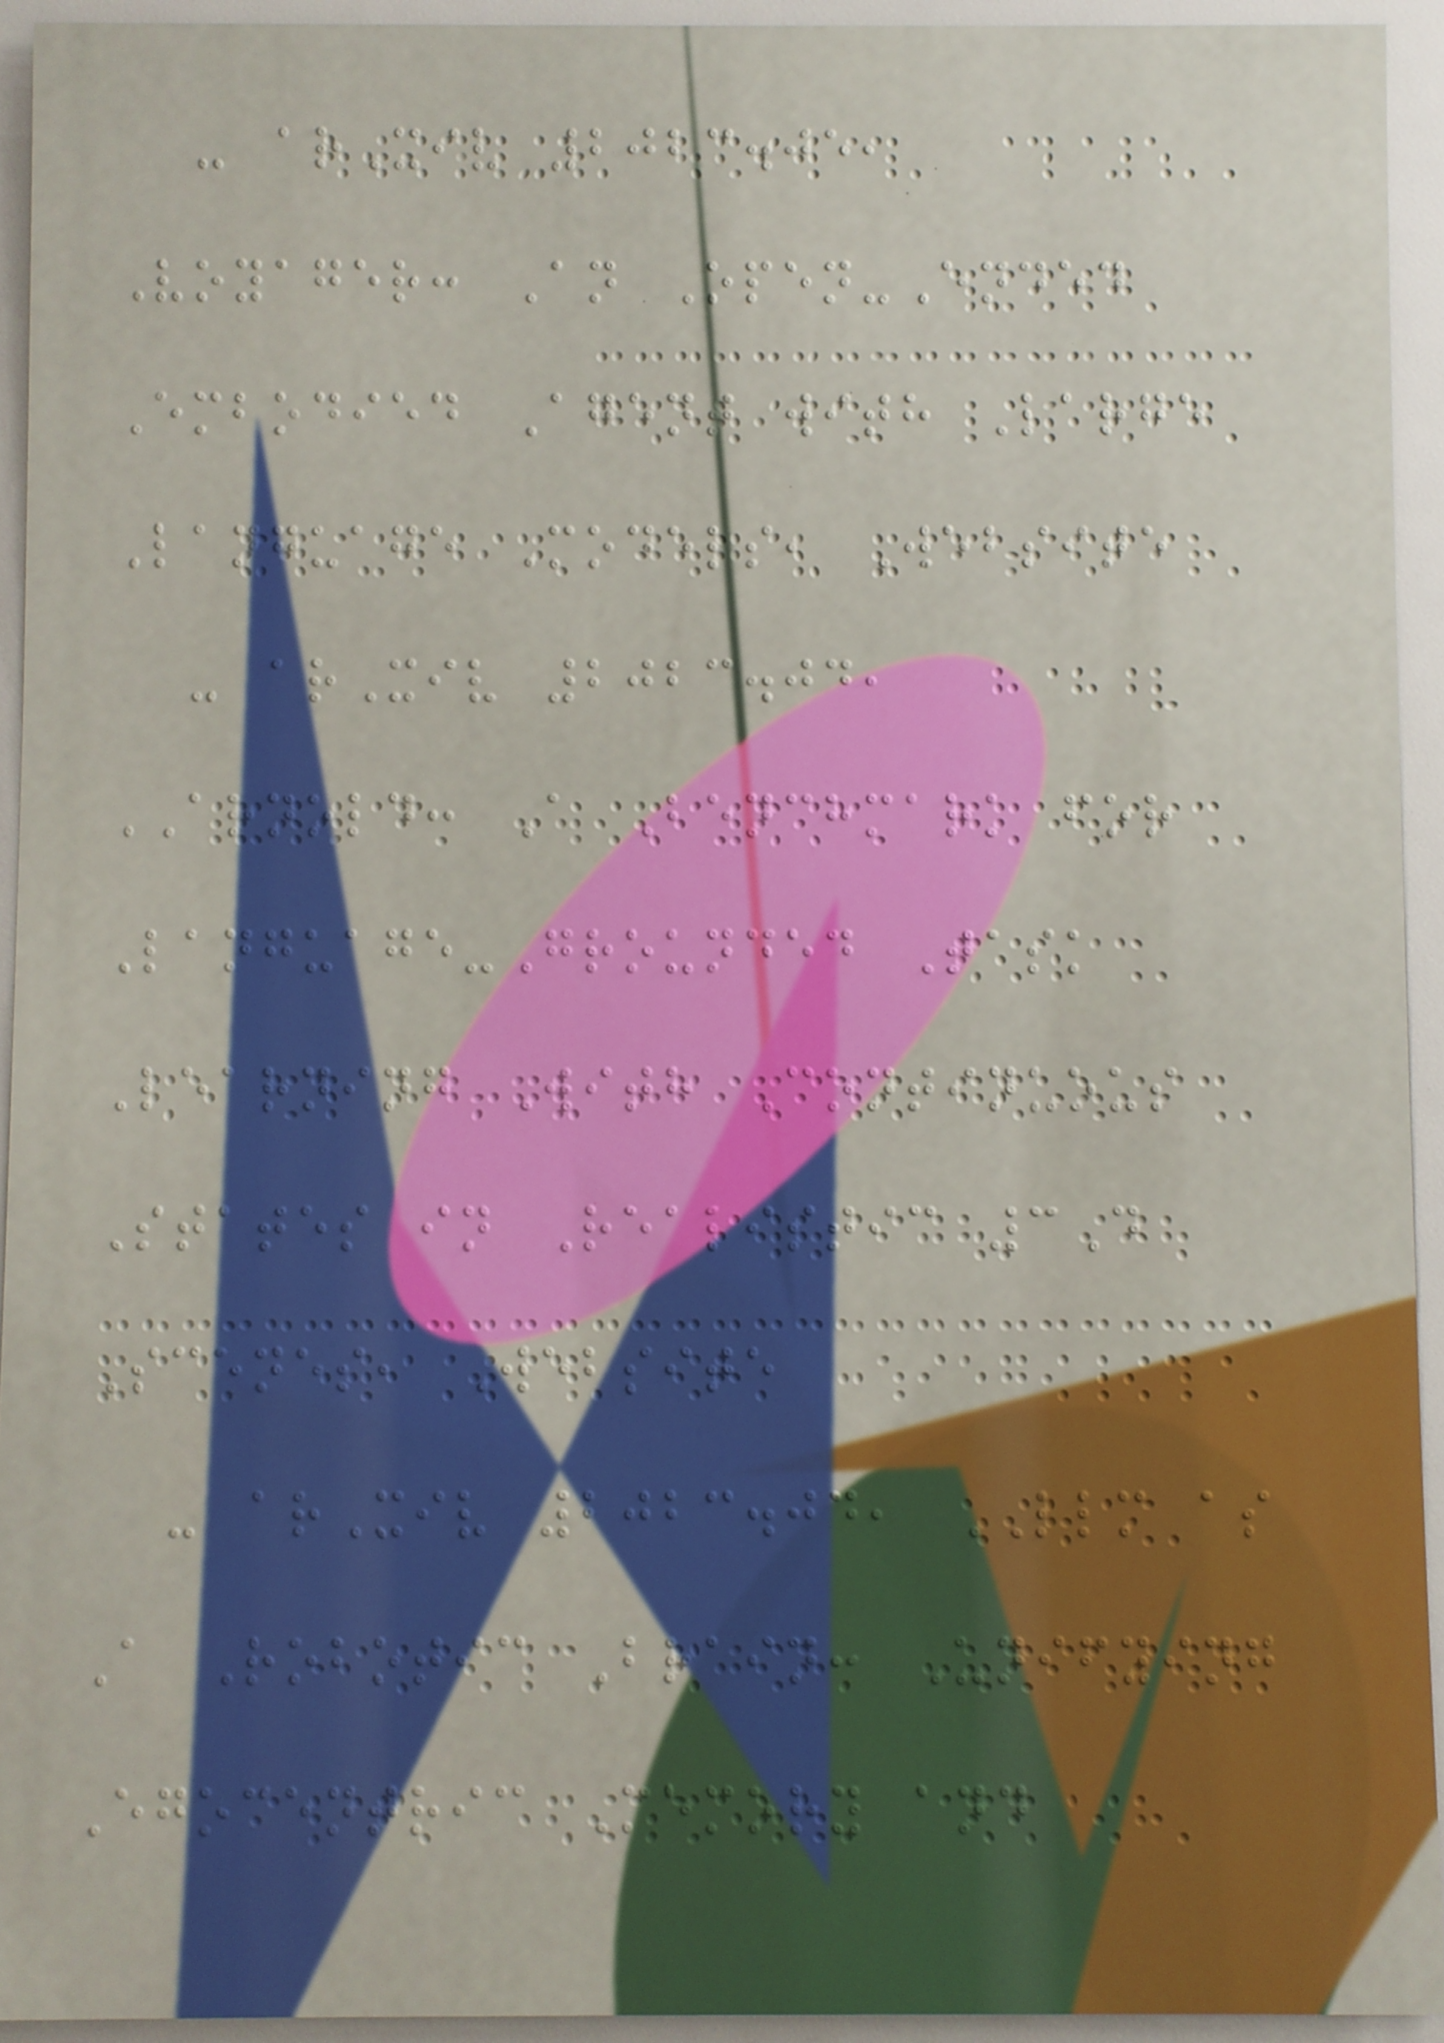- arXiv 2023.05,
Voyager: An Open-Ended
Embodied Agent with Large
Language Models, Website
- arXiv 2023.04,
ARNOLD: A Benchmark for
Language-Grounded Task
Learning With Continuous
States in Realistic 3D
Scenes, Website
- arXiv 2023.04, LLM as
A Robotic Brain: Unifying
Egocentric Memory and
